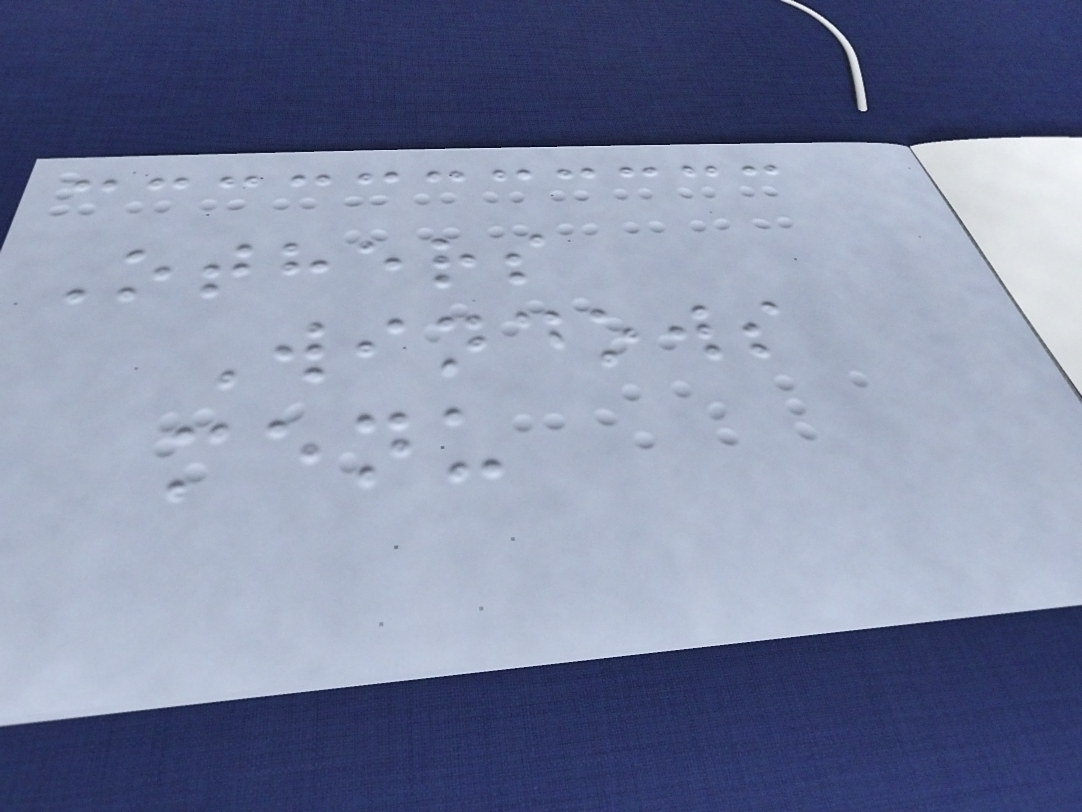Others
Windows
menu
